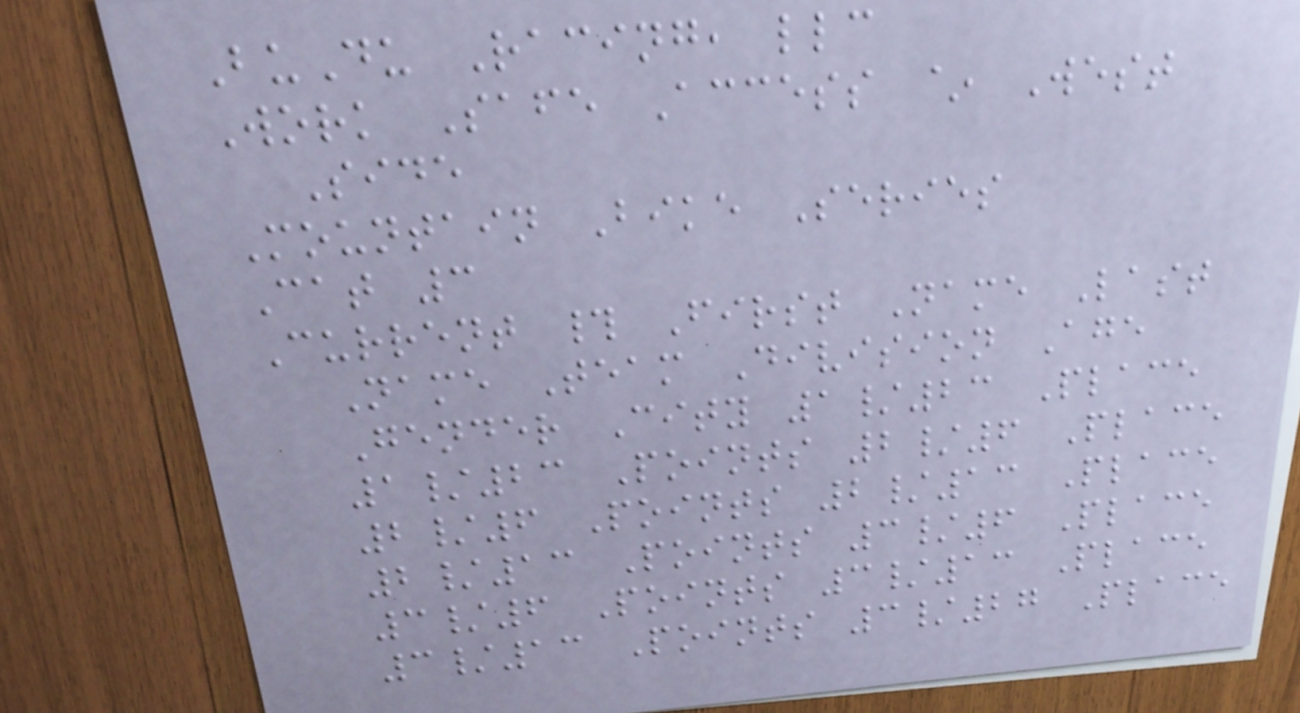BuDu Racing, llc
Work Safe Access ~ West
Side
Mountain Bike Series
Cat 3
Current # First Name Last
Name Team Division Age
Gender City 1/23 Place
1/23 Points 2/6 Place
2/6 Points 2/13 Place
2/13 Points 3/6 Place
3/6 Points 3/13 Place
3/13 Points 3/27 Place
